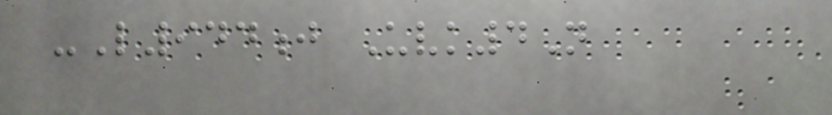-L944j Uvk4N
